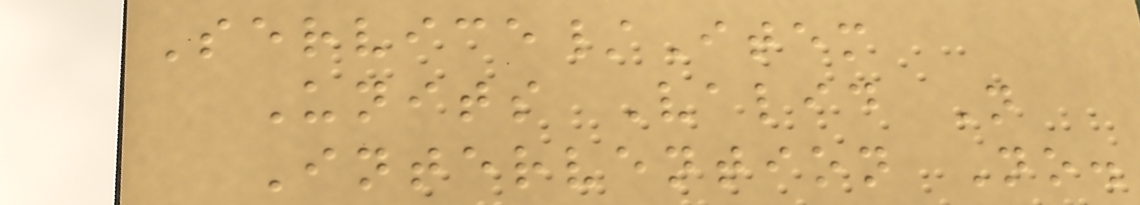Service/Item
Units Valid N
Intervention No.
